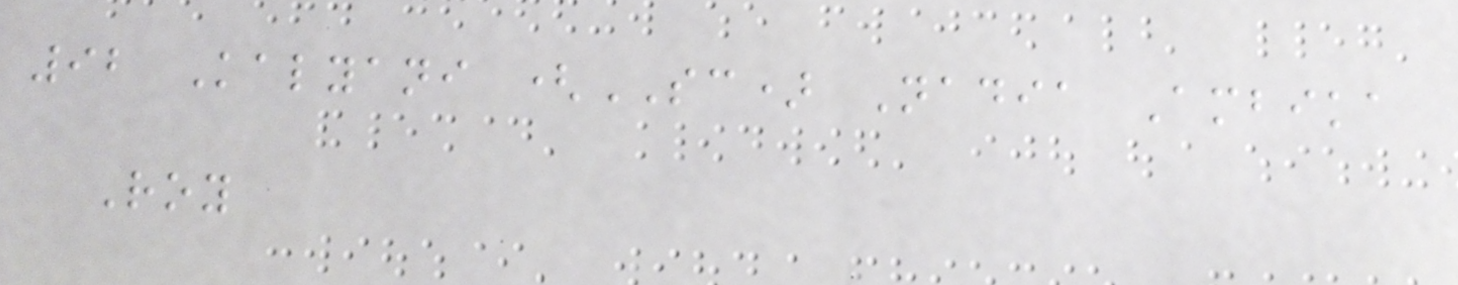92 Kalyani (SC) Nadia Ambika
Roy
